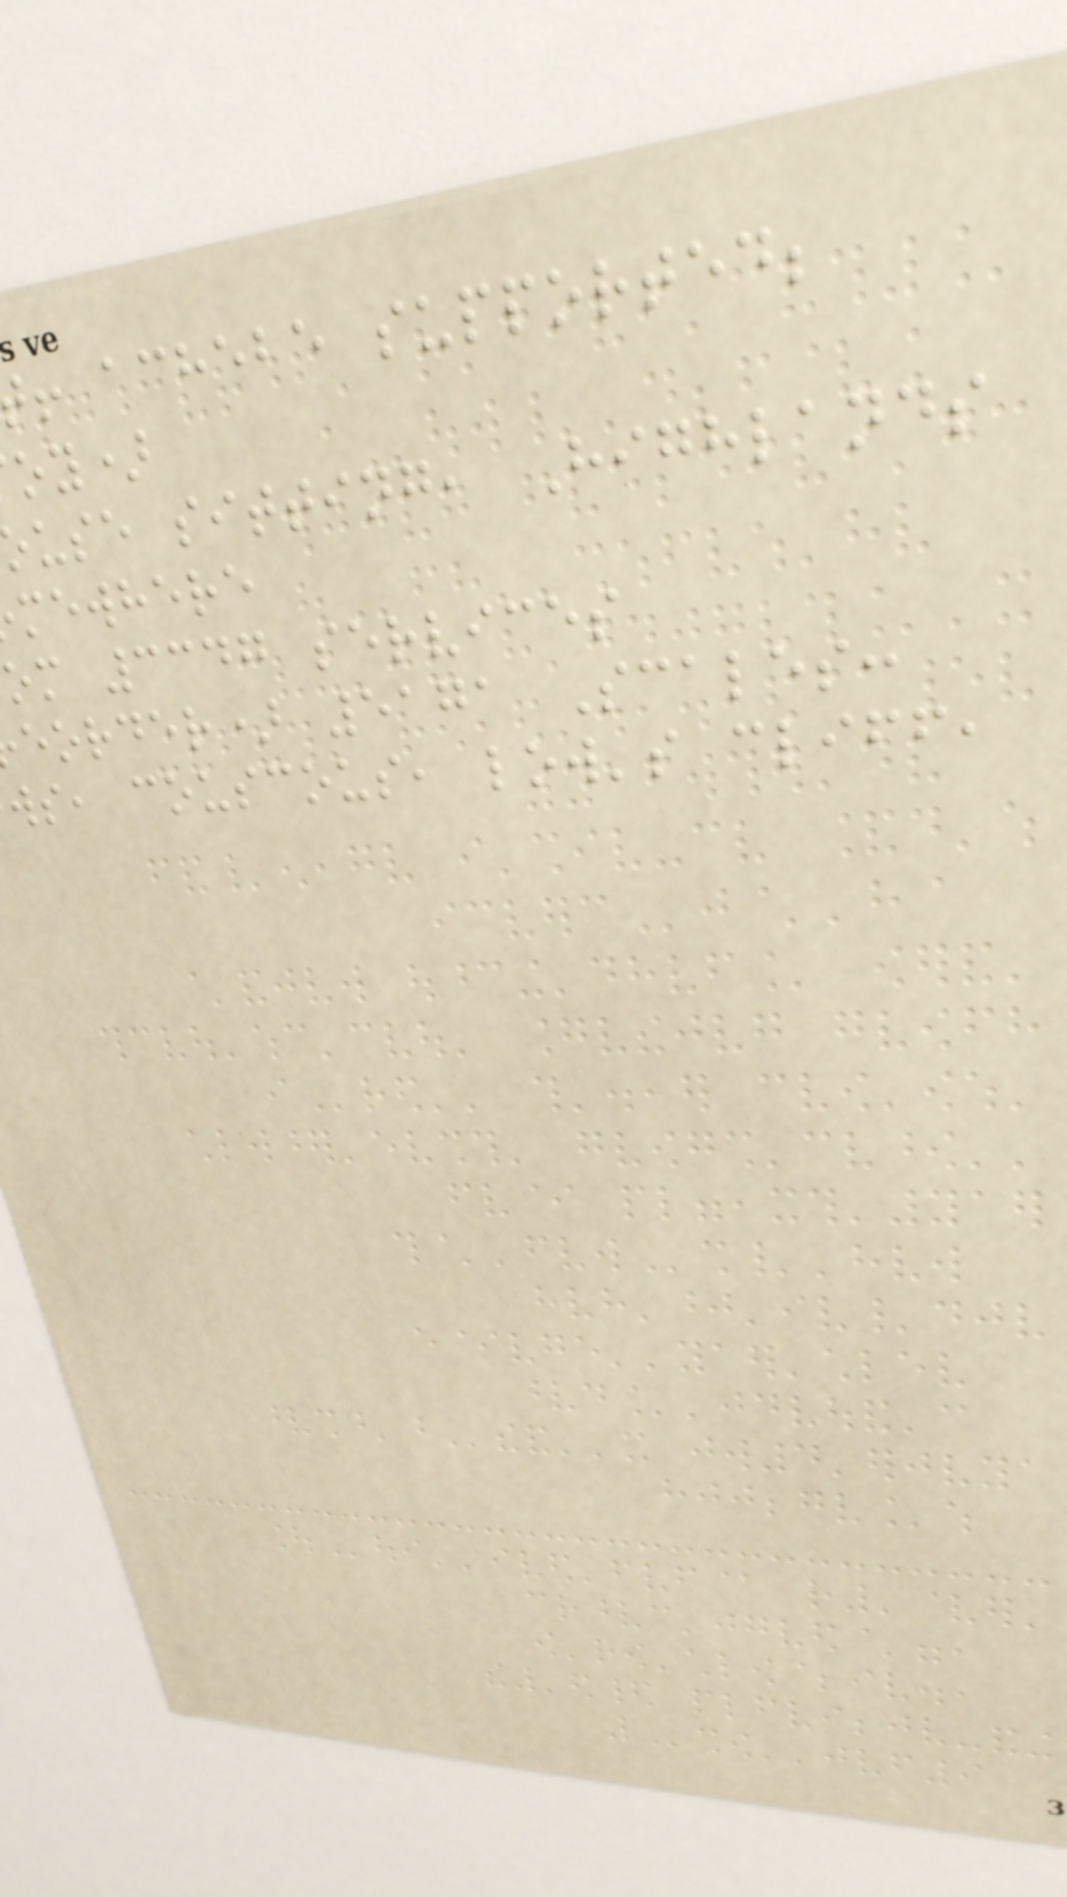! achebe supported;
oy)
use sitting, Highlands
mewhere
om 3347 services
eorder) 5171 Scales:
ws, couscous, low's cliff,
